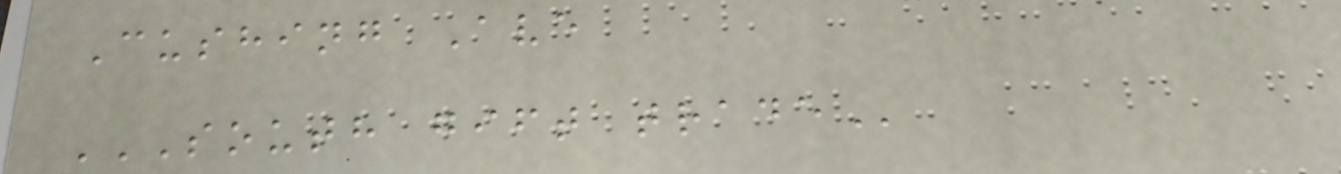Cushing Ave
SOUTH GIFT TRADE
